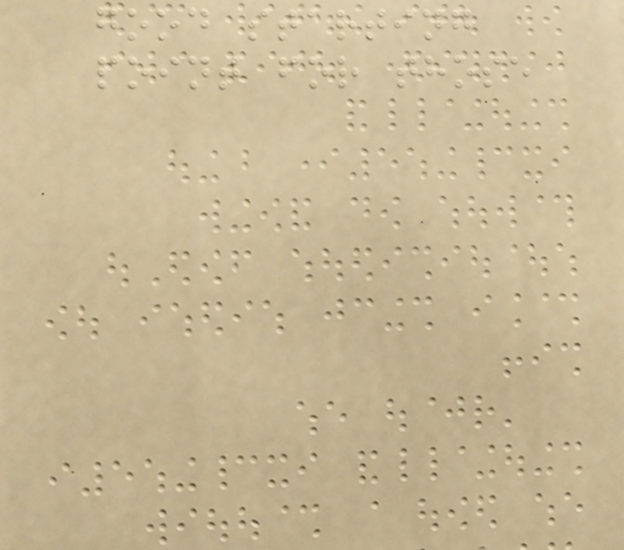good starting
point for those
